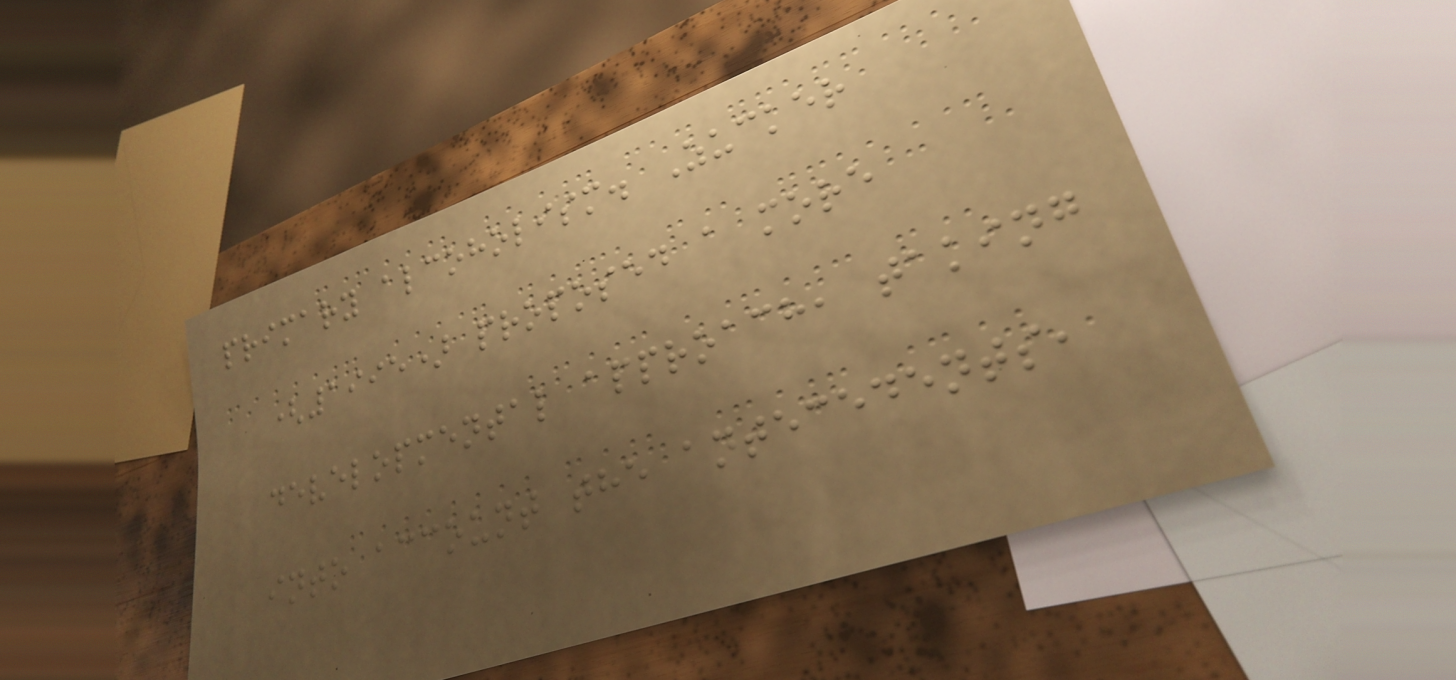primary alcoholism. Zucker
(1995) proposed a more
developmental approach, taking
into account the antecedents,
